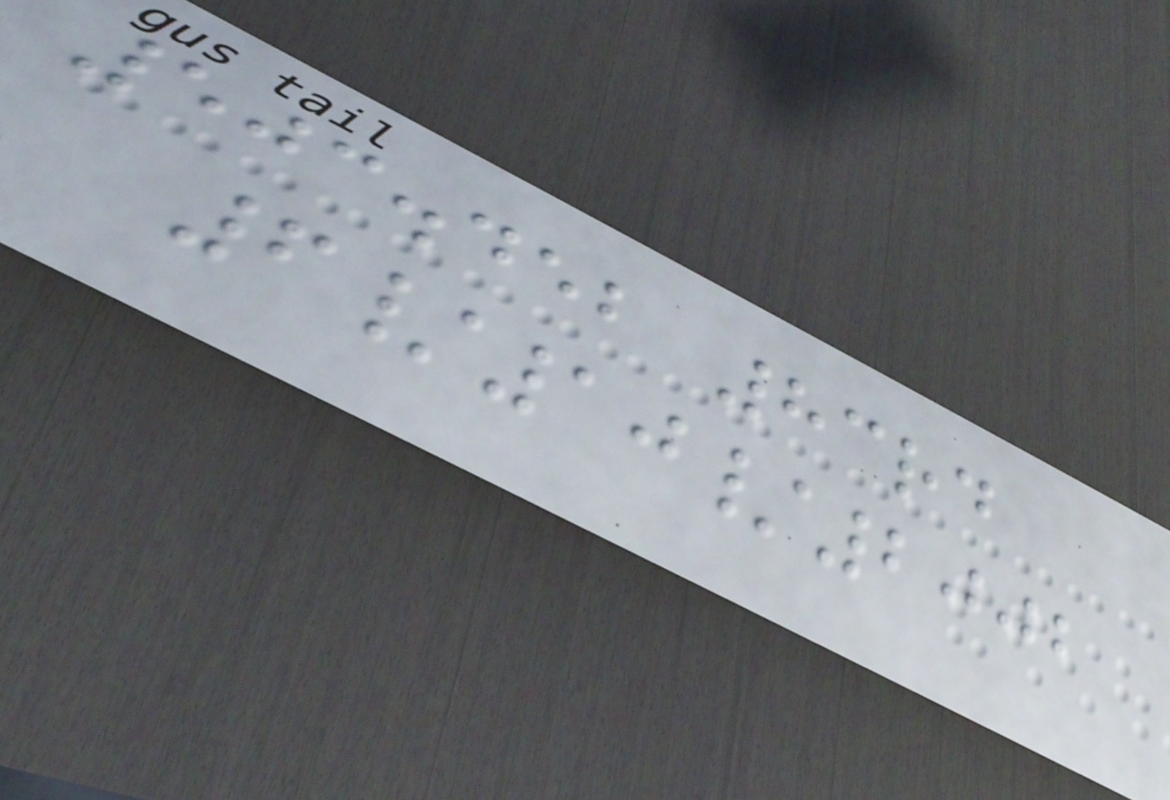503.452 83rd
6/10/2002
